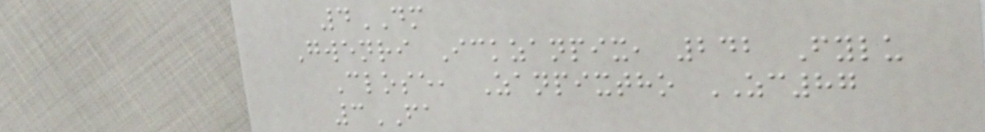4DM
Gwenri Ickzanpix, 242 Fylu
Close, Zanpixtho ZC87
3FA
